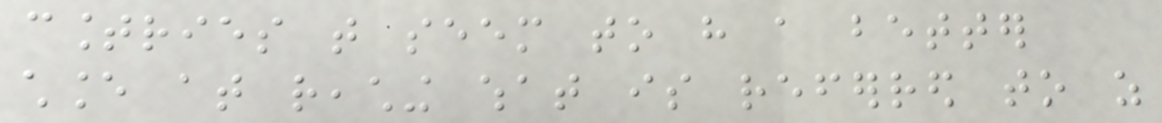countries that seem to have a better
chance at reaching what is referred to as
